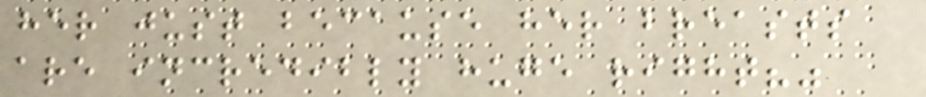her just because her breasts
are incredibly huge right?"
